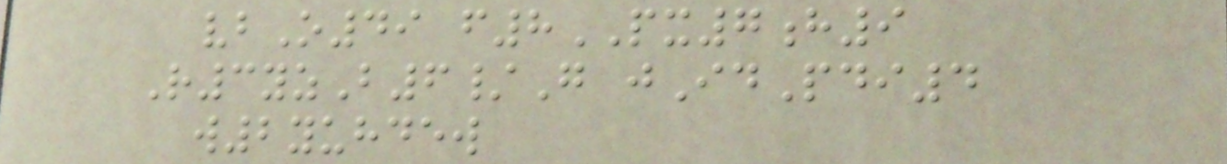vbO49 f8PX7h9
R3yzB6/G jIdPdi4
w2yuhdew
